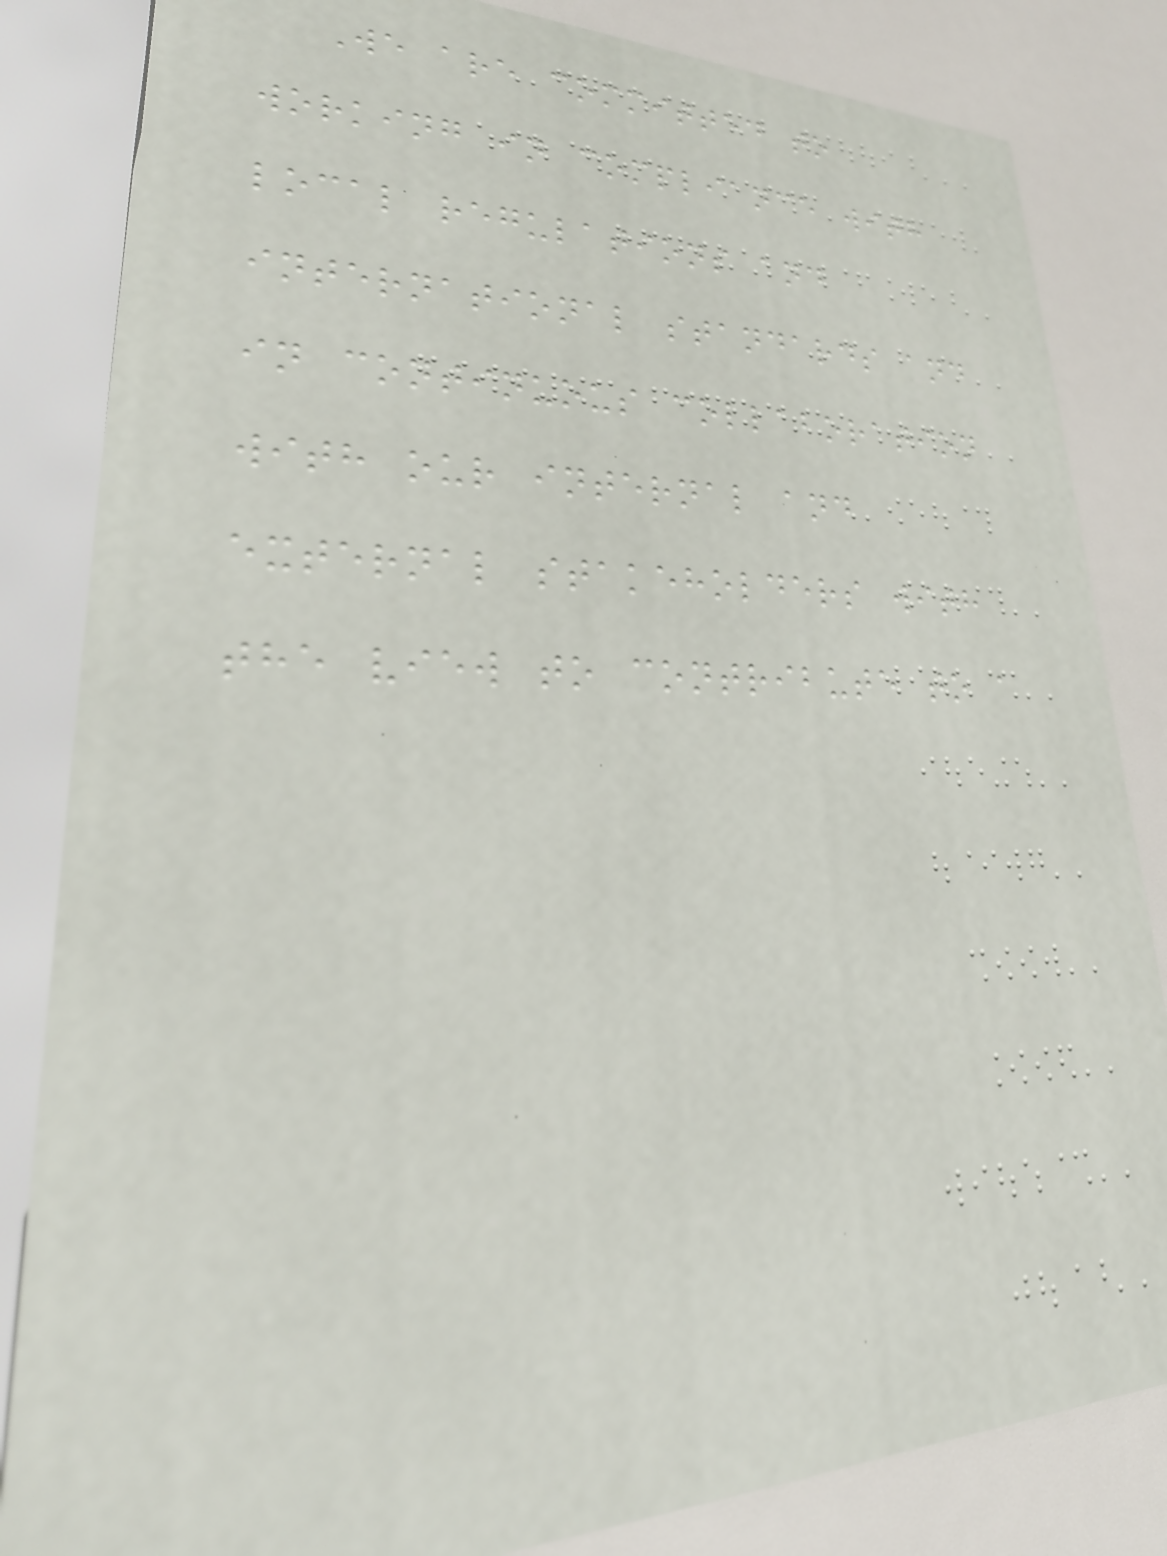We are committed to
working in compliance with
local regulations and
international standards and
in continuous collaboration
with our internal and
external stakeholders with
the view to contribute to a
